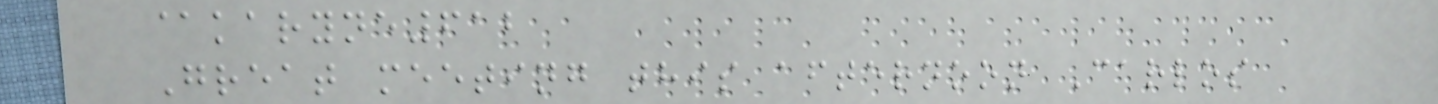@karyne612
Great meeting this afternoon Carlos
